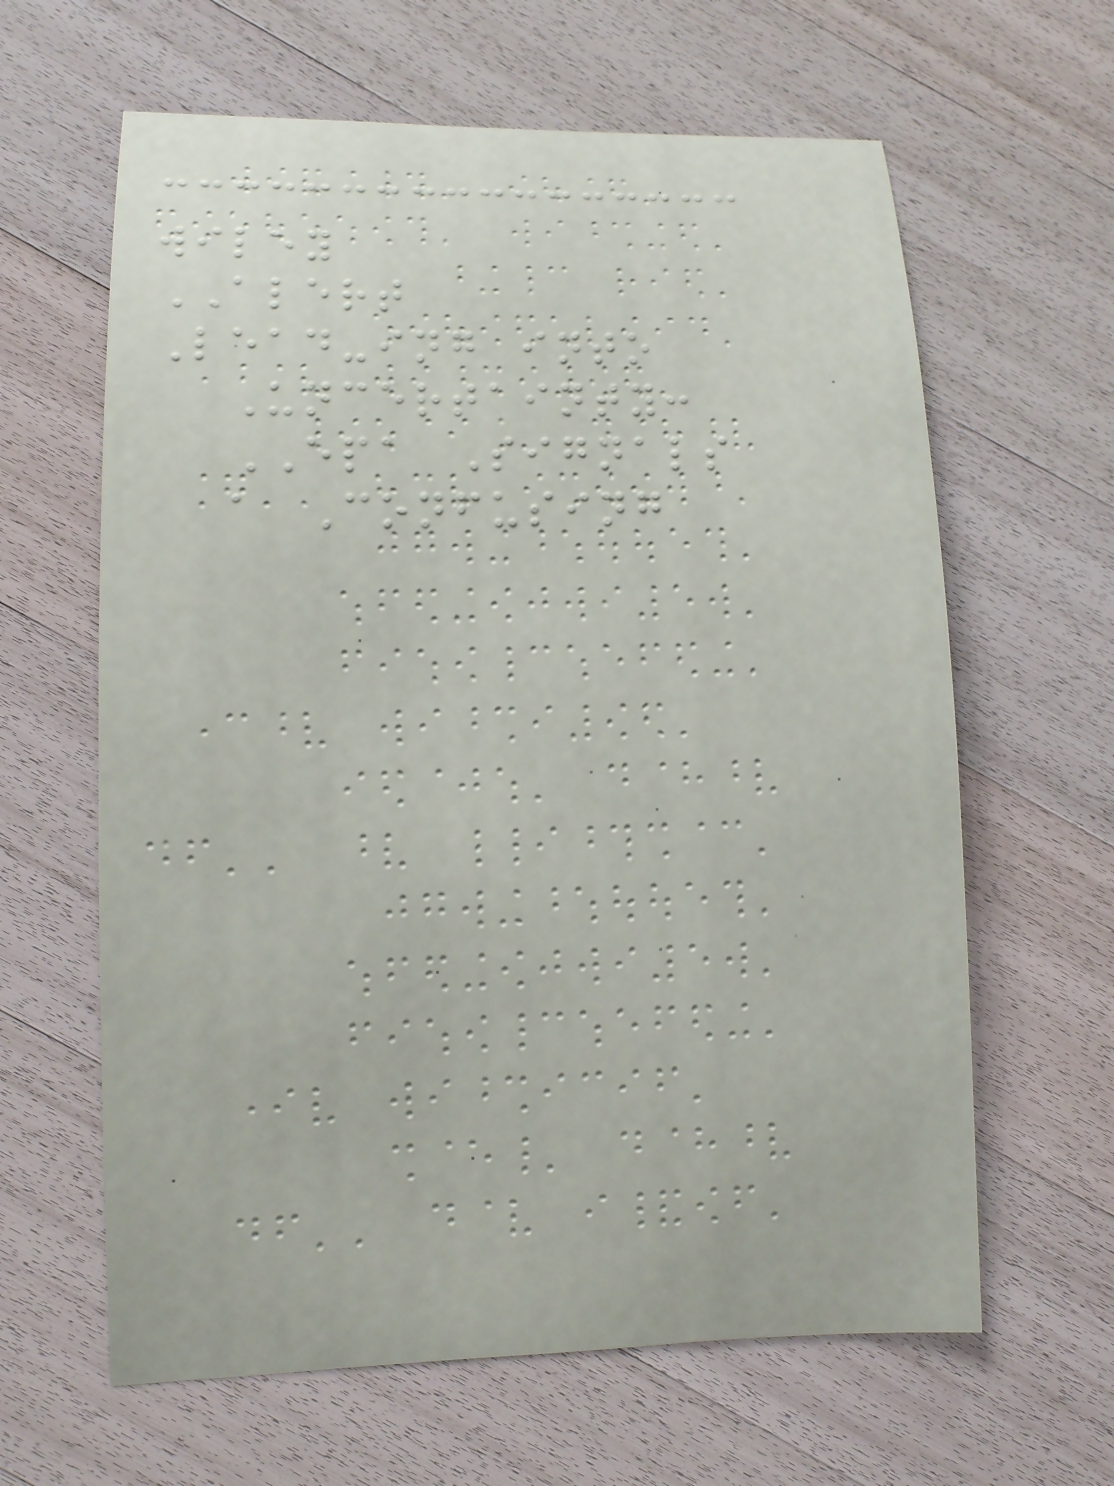wiley
ALERT
Lead-ing into
Uncertainty:
EPA Signals
a Confusing
